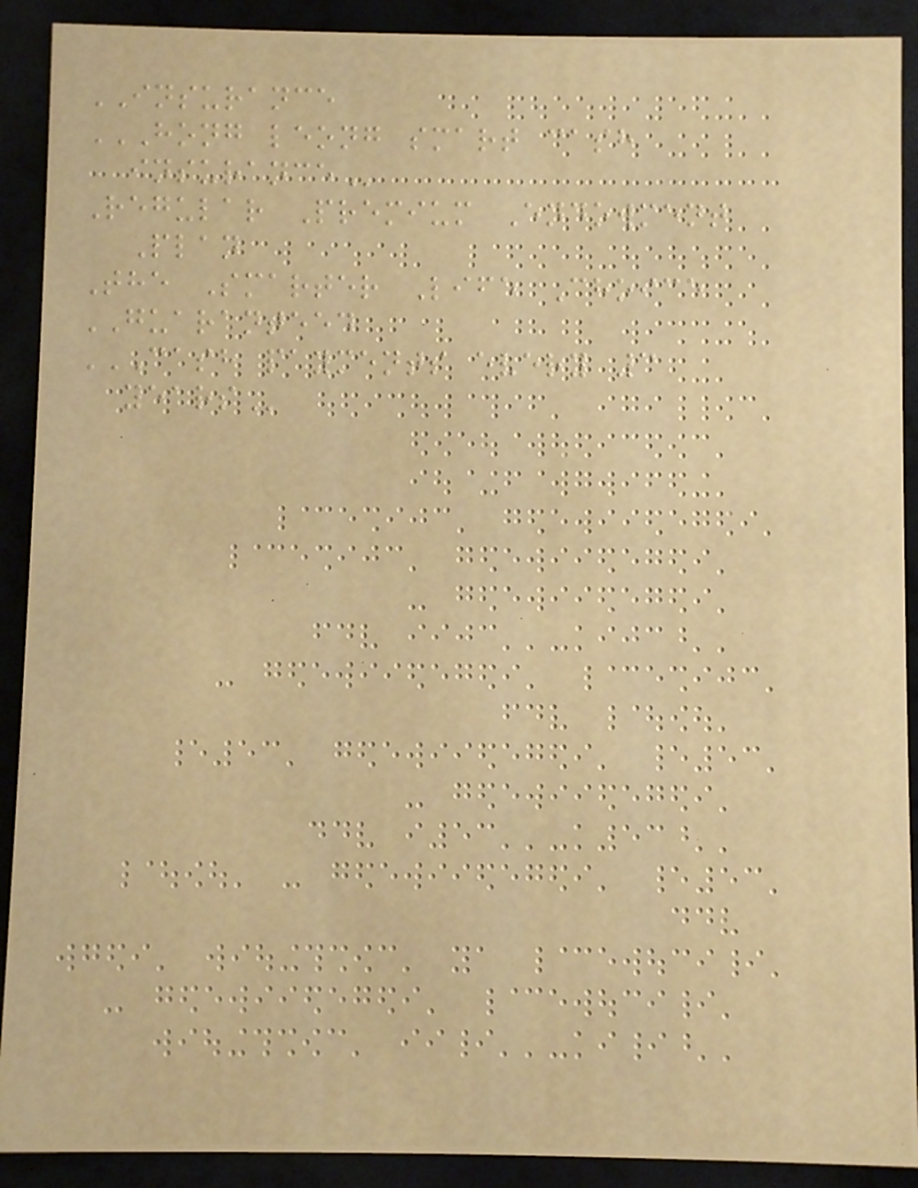INSURANCE
HONG LEONG SMART CASH
INSURANCE
Regular Premium Endowment
Plan
The Smarter Life Choice
GUARANTEED
CASH PAYMENTS EVERY 3
YEARS
